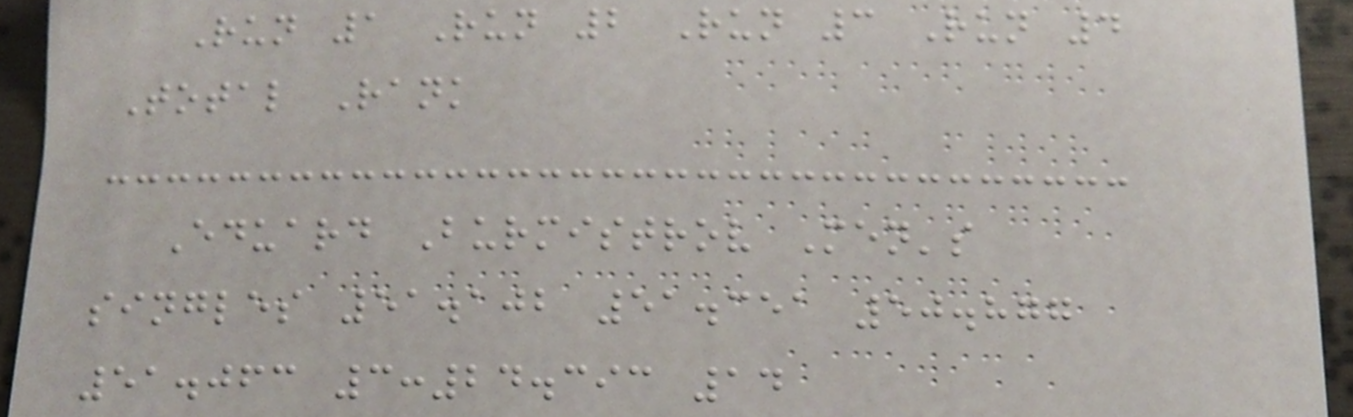Run 1 Run 2 Run 3 Run 4
Total Rank
Eduard Burmistrov Men's
singles 51.102 51.351 50.877
51.063 3:24.393 14
